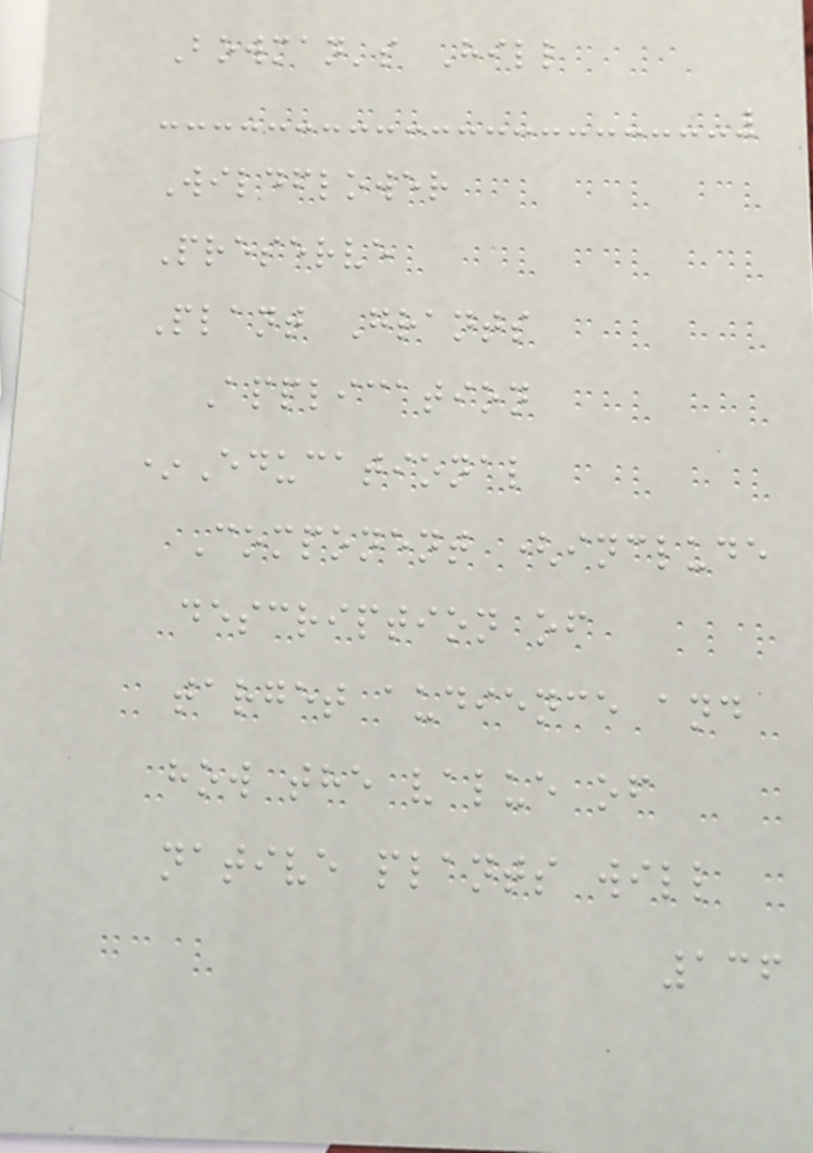Bowman's Hill
Wildflower
Preserve
Plant Grants
Application
*Educational
Component (include
description of
target audience and
how the value of
native plants will
136
